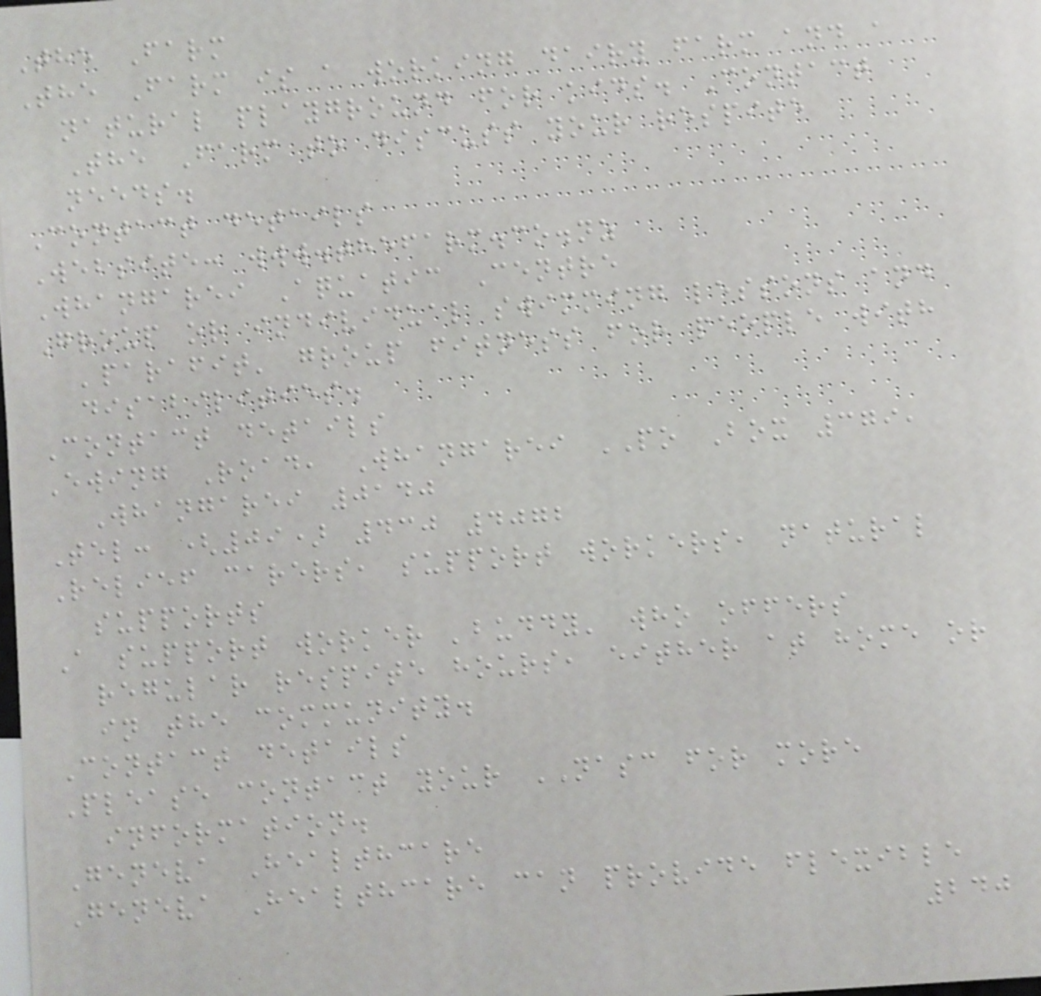The Farm
The Farm is a working dairy farm and a
natural playground for kids. Contact
The Farm to discuss your respite
needs.
Contact details
Website: www.thefarm.co.nz
Whangarei Aquatic Centre
Group or individual swimming lessons and
'parafit' group fitness for people with
disabilities.
Contact details
Ewing Road, Whangarei PO Box 379,
Whangarei 0140
Tel: (09) 430 4072
Relief carers, support workers, natural
supports
A support worker 'buddy' who offers
regular respite hours, either at home or
in the community.
Contact details
Please contact your NASC for more
information.
Geneva Healthcare
Geneva Healthcare can provide flexible
240
